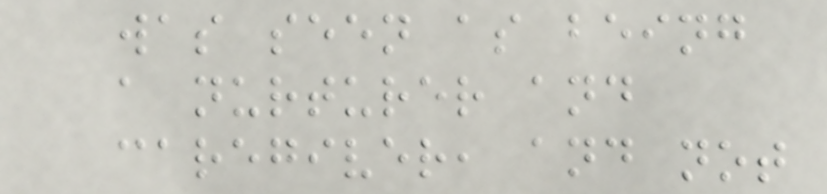was seen as being
a nurturer and
caregiver, and not
